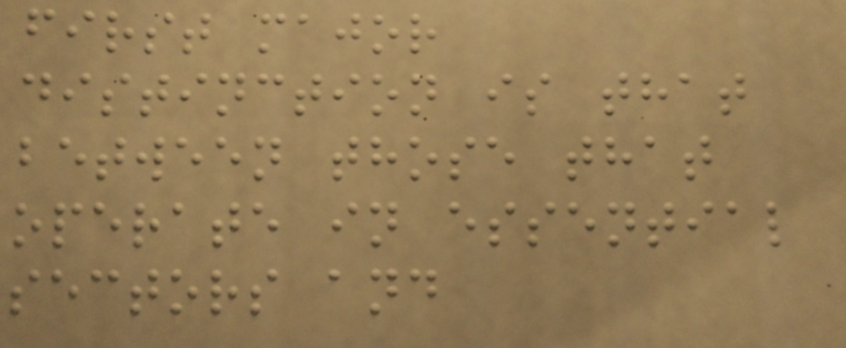first major
distinction is that
between those that
operate in essential
sectors and
